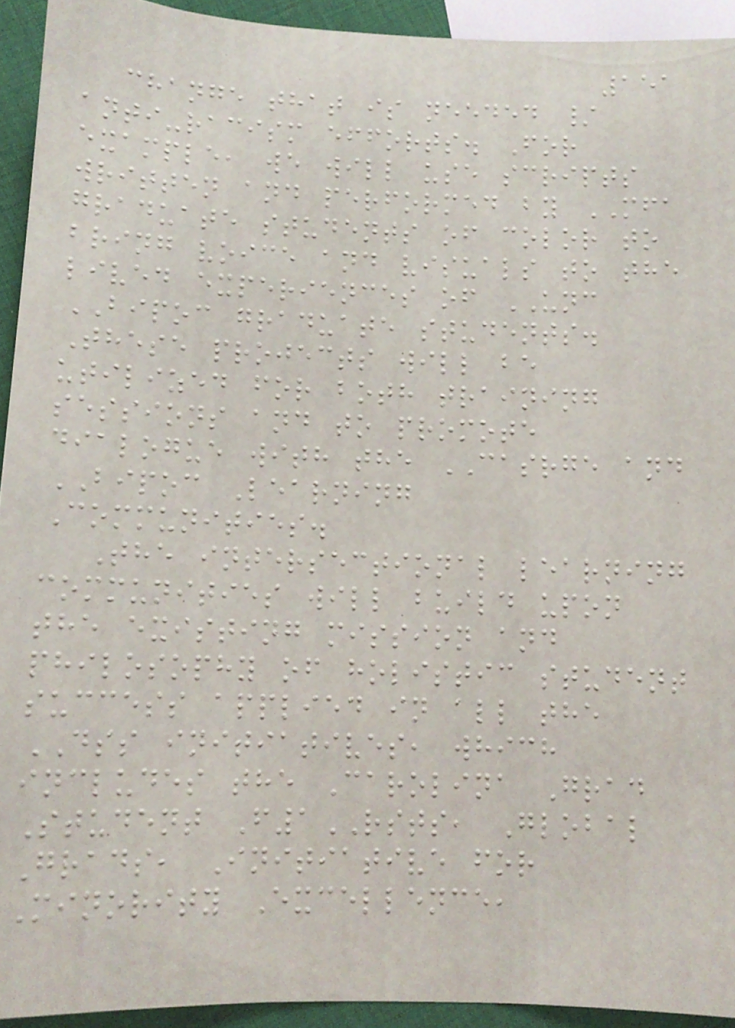151
change that is needed /
anti-racism efforts. For
example, we will use scripts
written and performed by MFA
graduate students of color to
bring voice and visuals to the
lived experiences of UNC
BIPOC graduate students.
These projects will be
utilized for both training
sessions and to promote
dialogue with the CASRGE and
BIPOC Learning
Communities.
The intersectional learning
communities will build upon
the existing mission and
philosophy of holistic student
success applied in all the
DSS initiatives, which
includes the Carolina Grad
Student F1RSTS, Global
Grads, Initiative for
Minority Excellence,
